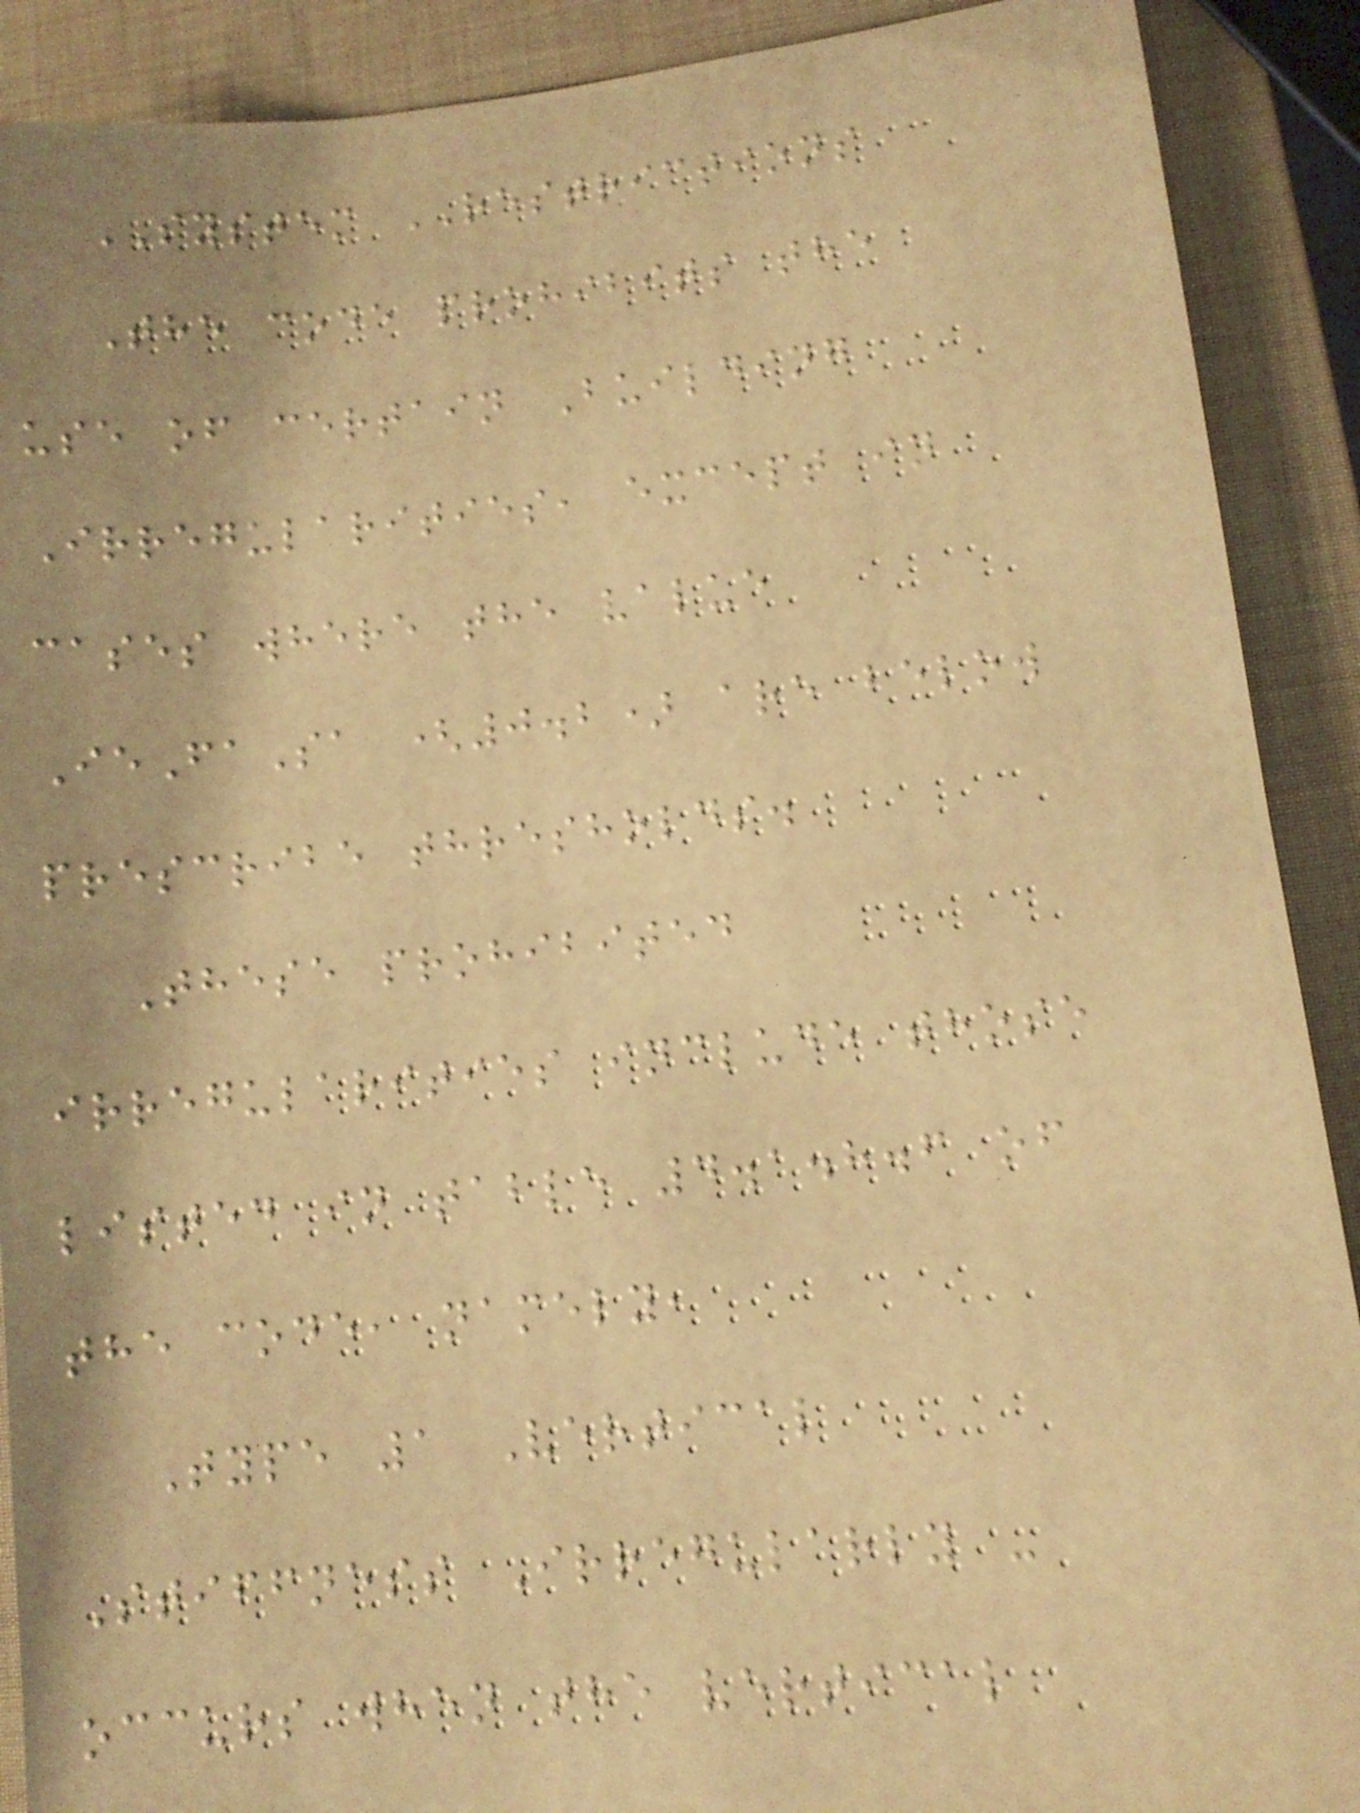SYSTEM RESTRICTIONS
The code prohibits the
use of certain Building
Irregularities, except in
cases where the value
IeFaSa (0.2) are below
prescribe thresholds.
These prohibited
irregularities include those
listed in table 4.1.8.6 of
the code, namely,
Type 1 Vertical
Stiffness Irregularly -
occurs when the vertical
